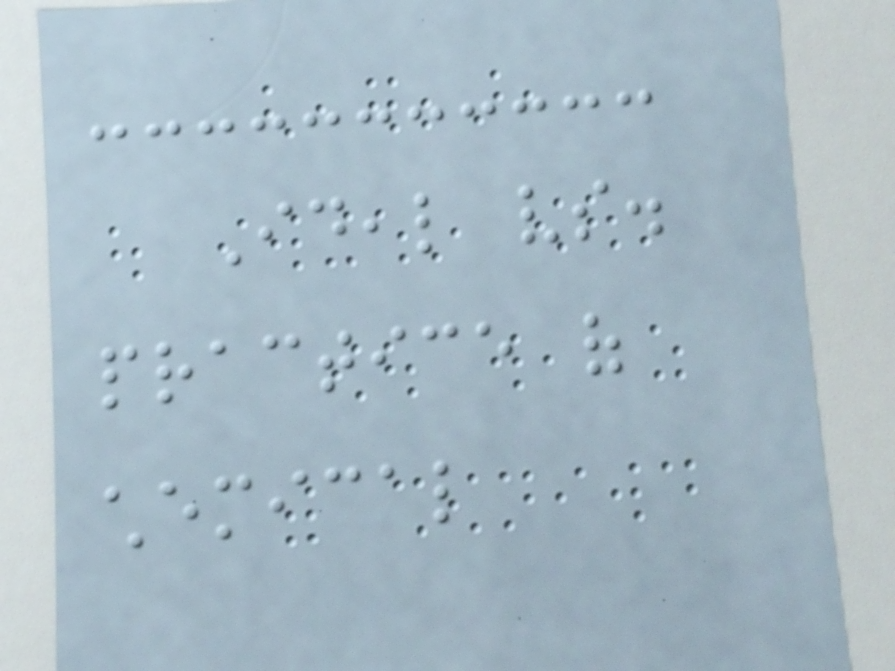Ideal vs.
practice of
chemical
